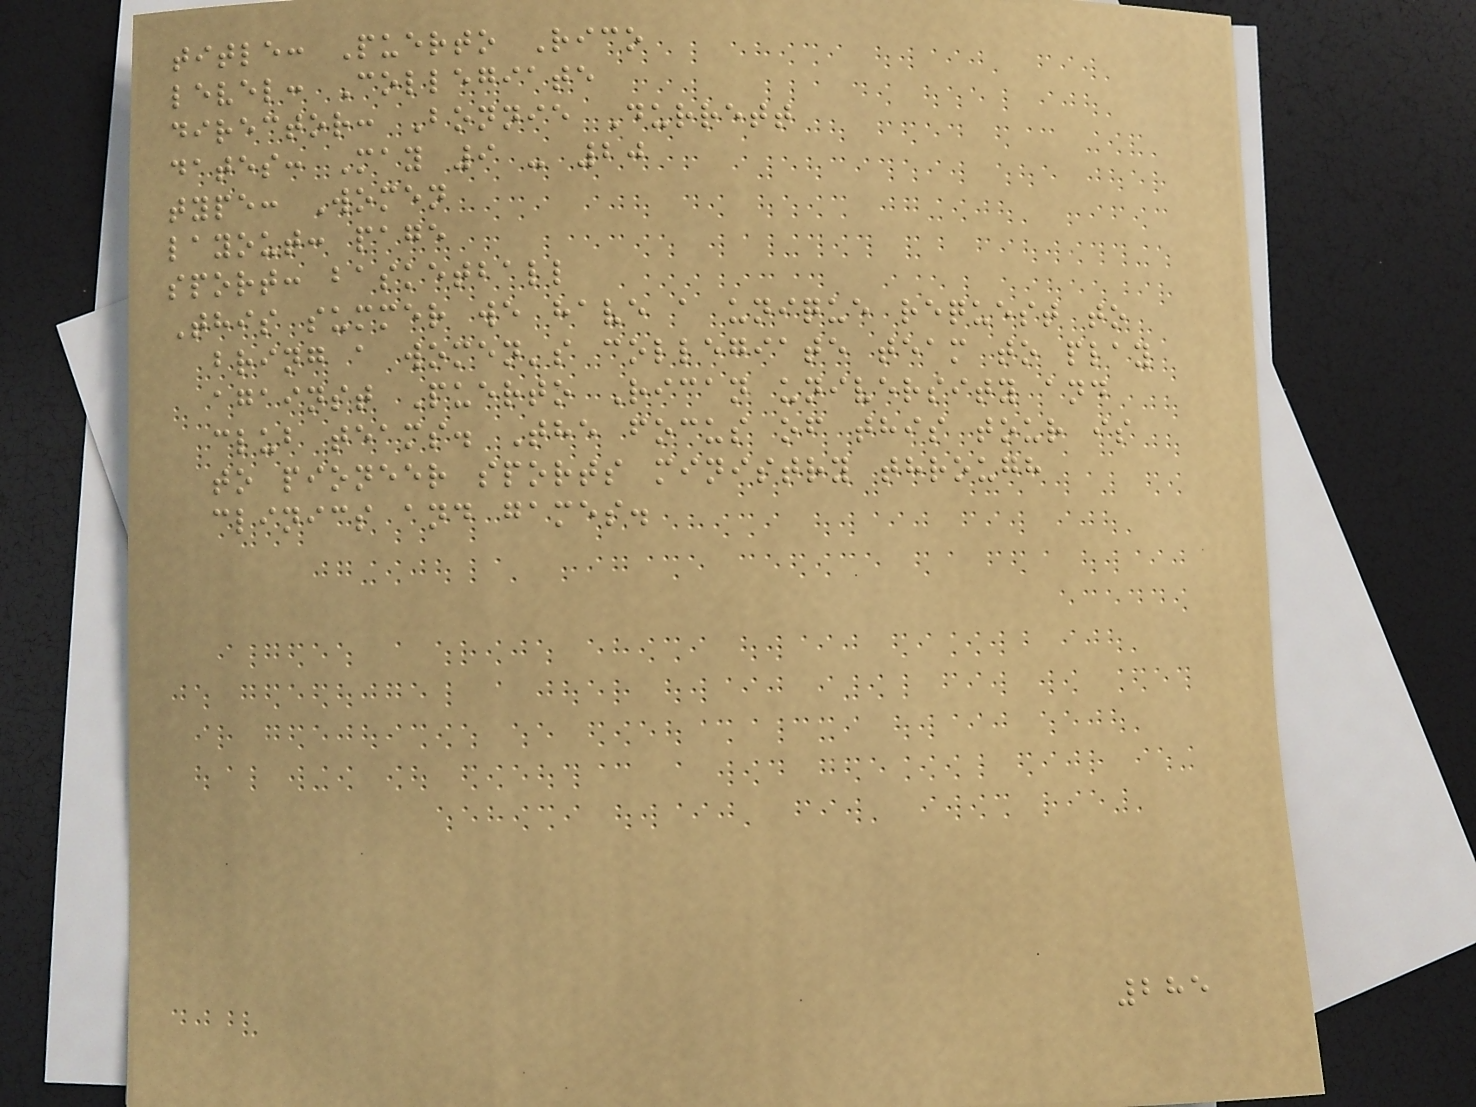title: Puerto Rico
level: Collegiate
director: Bonnie Durrett
dates: May 9 - 20
type: Women
layout: page
sport: basketball
This summer we have a unique request to
bring a women's collegiate team to play
against Puerto Rican university and
club teams. The focus of this tour is
to pioneer sports ministry through
clinics and games.
285
